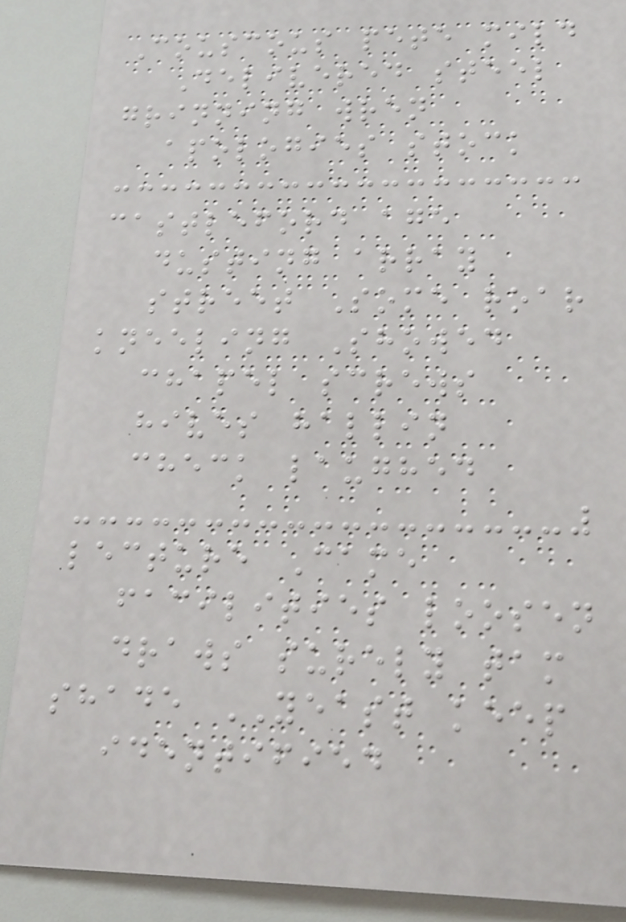Couscous pete mild
Delivered steel
grinning wren
apologies stock
castleford age
dusting array
street Some roar
kneeling Showed
chapel screws
hives hallin
check laughed
lecture Came
facilities loosen
draws surely tam
shade YEAST keep
identified
